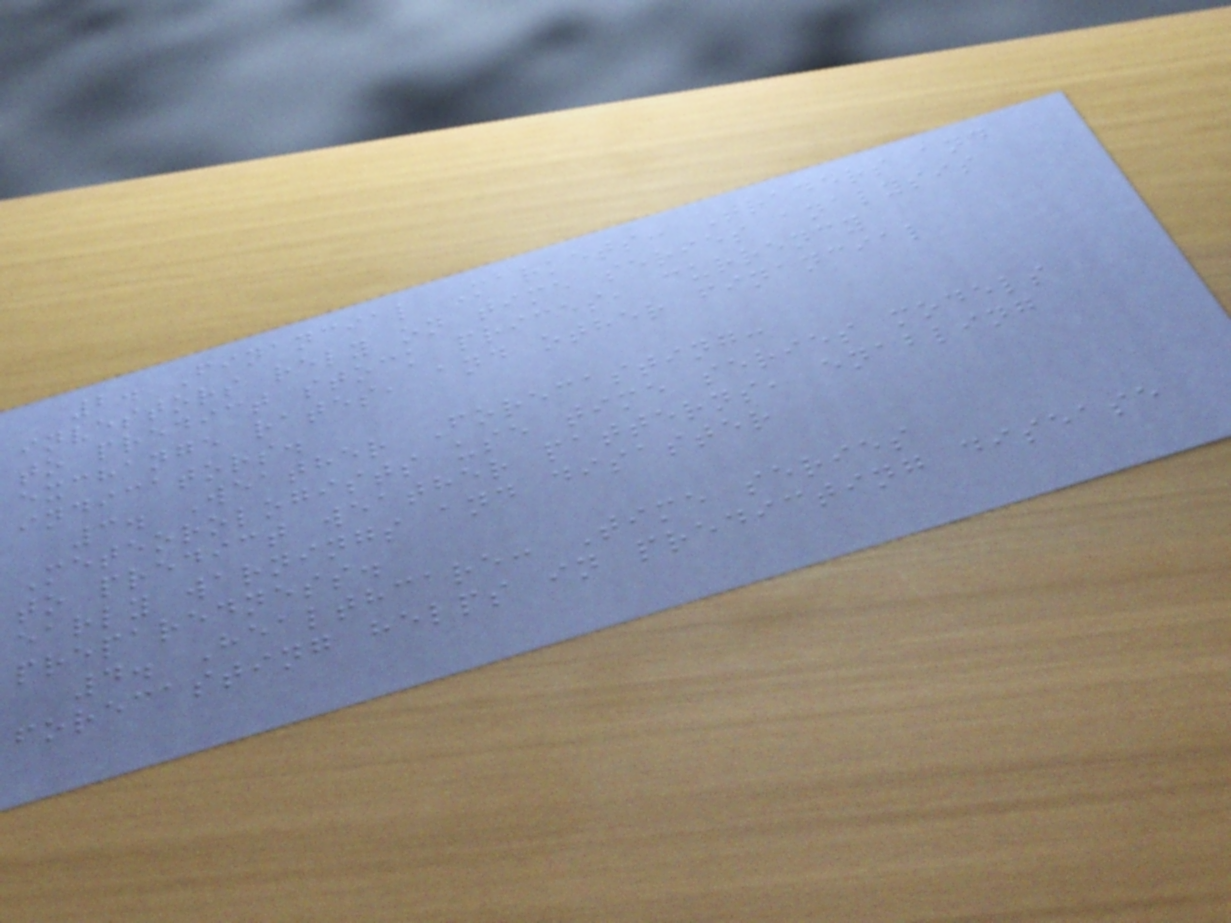2. Financial Markets: Traders and
investors rely on time series analysis
to predict stock prices, currency
exchange rates, and other financial
indicators.
3. Weather Forecasting:
Meteorologists use time series models
to predict weather patterns, enabling
early warnings and disaster
preparedness.
4. Healthcare: Time series
forecasting helps in predicting disease
